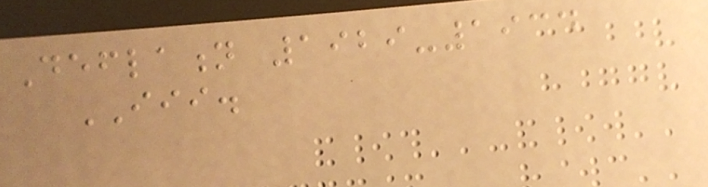Deflation 1929-1934
III.
